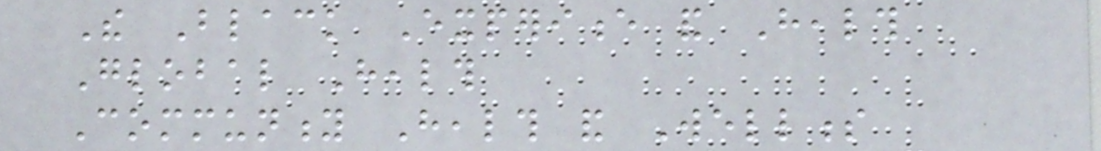The Black Experience and Health
Global Health
Community Health and Wellness
